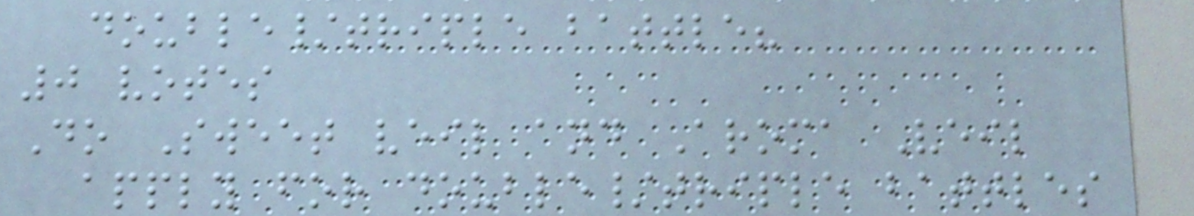double/triple battle?
0 votes
Do Sweet veil and Aroma Veil
apply for double/triple battles
